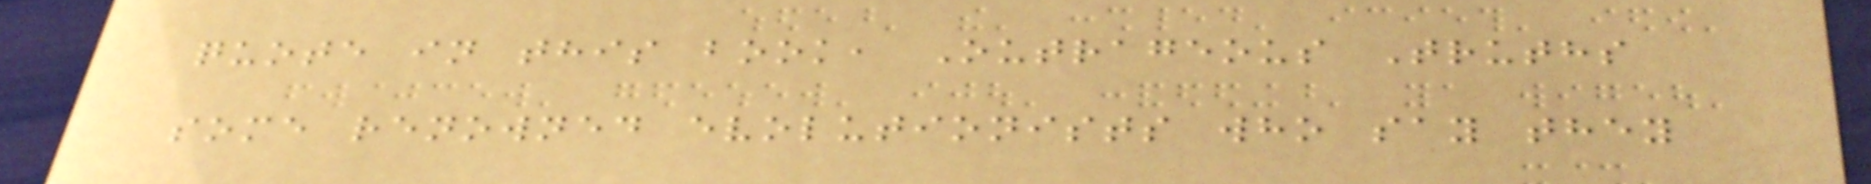quote in this book, Outrageous Truths
some renowned evolutionists who say they
